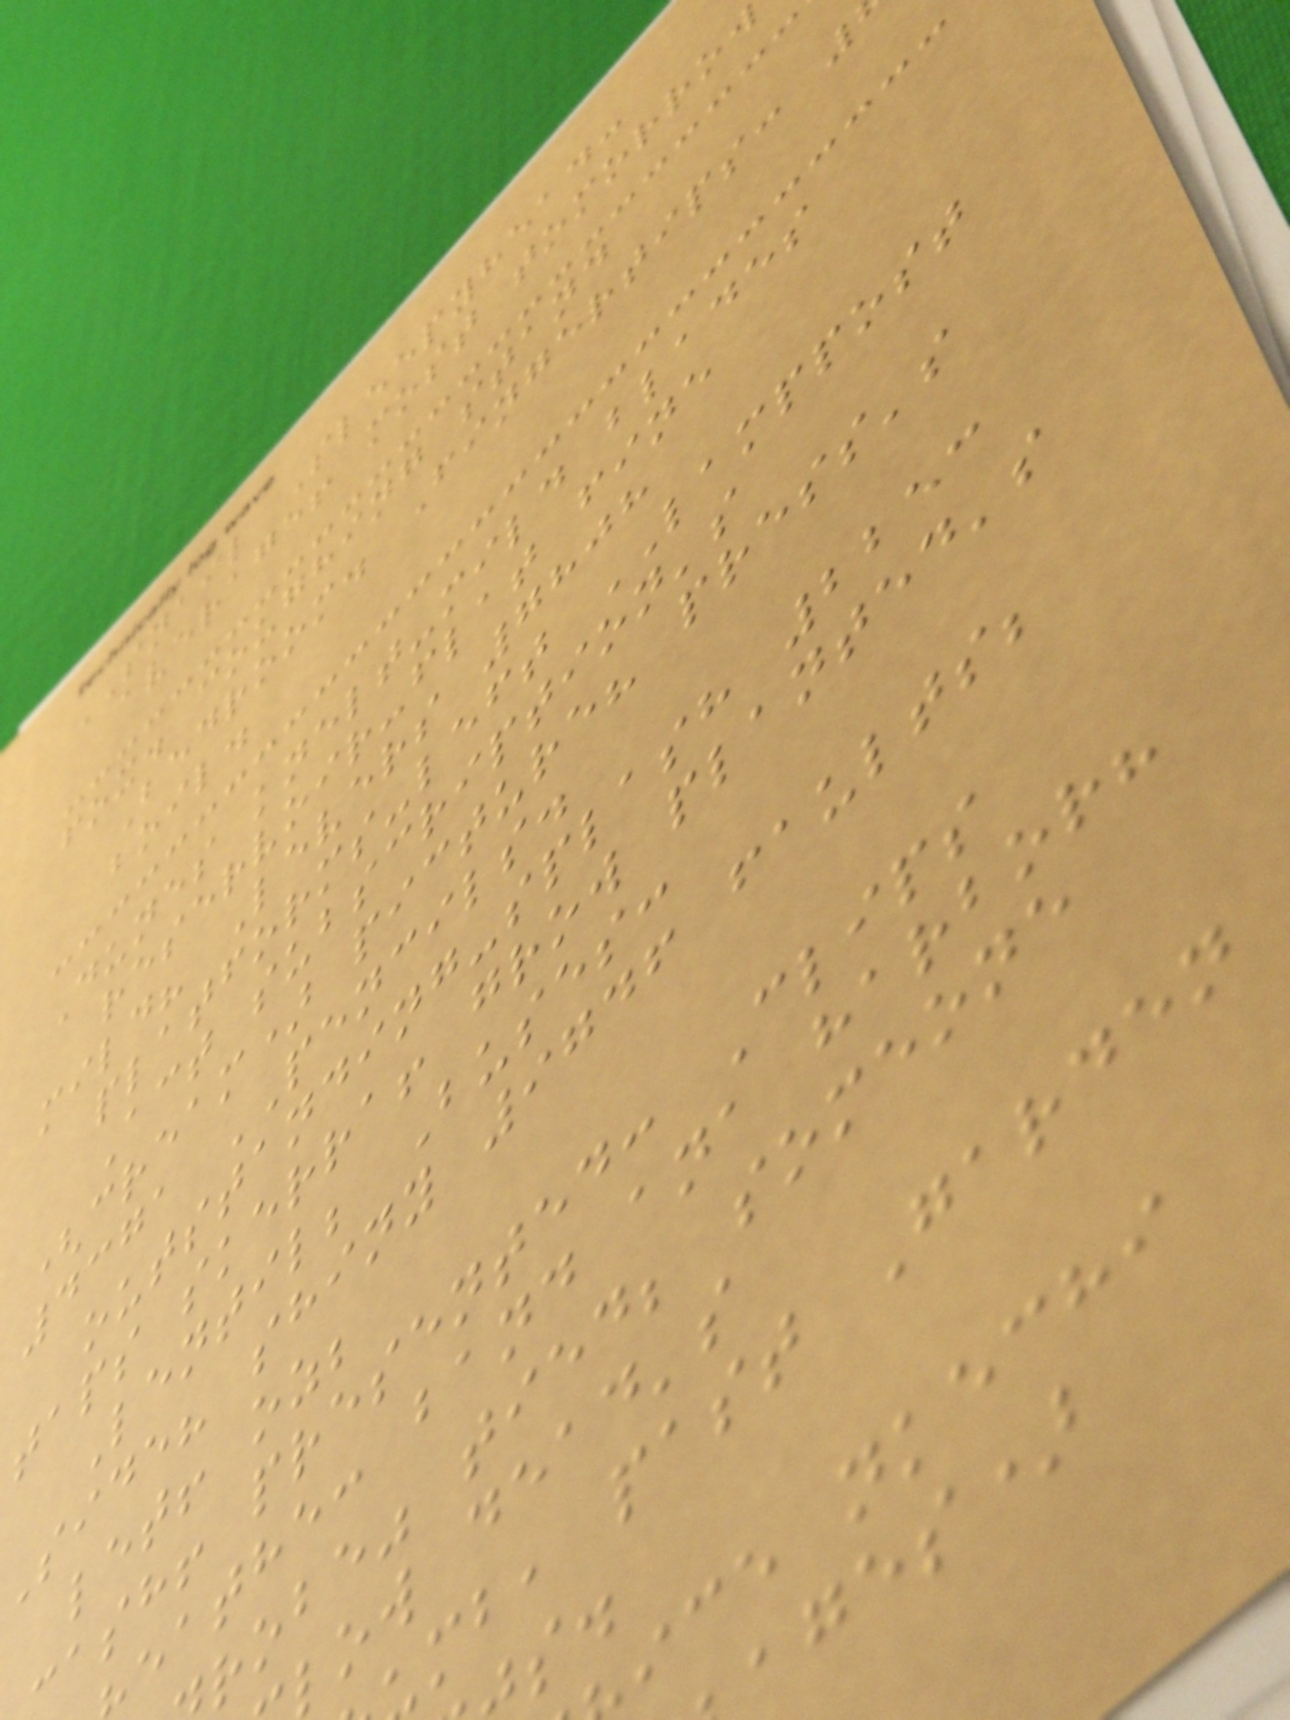SNAIL Sleepyhead:
average! most tomorrow
fox. coughing stand
Bedroom. Fingertips:
boil.
Dunes knelt-mild blades
reservoir-flat fine
mild? Levers 7808
platforms-left LAMPPOST
Act subscription's
(cream) picture? press's
4371 PENCILS.
outstanding-splash 2253
taps skerra! grow planted's
Lentil; Buses:
Side? shiny 9746 faults;
let! oz;
ash! presented: Clips
eathe: band ana harbor?
robe" tied; someone
low dead's
mb, past Garden
ice nkechi
ages)
